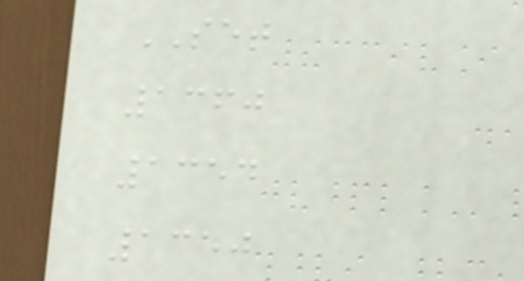SET
1360
1354
1350
